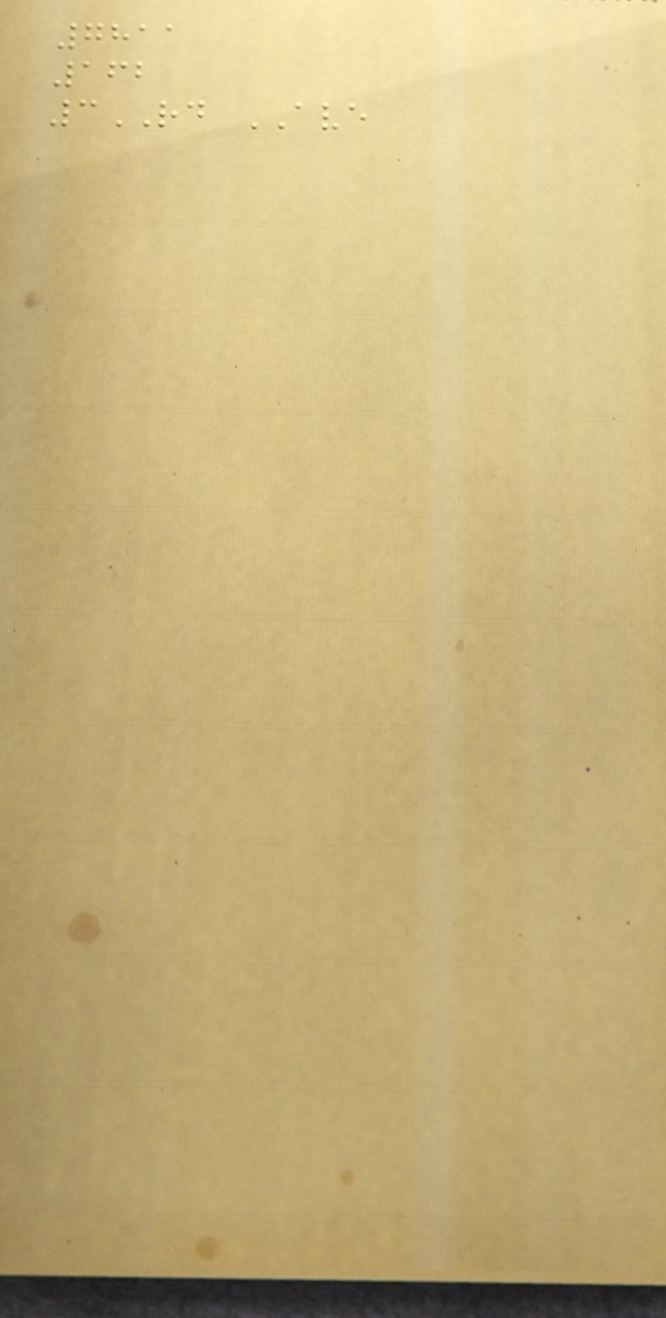7811
162
3RD AVE
